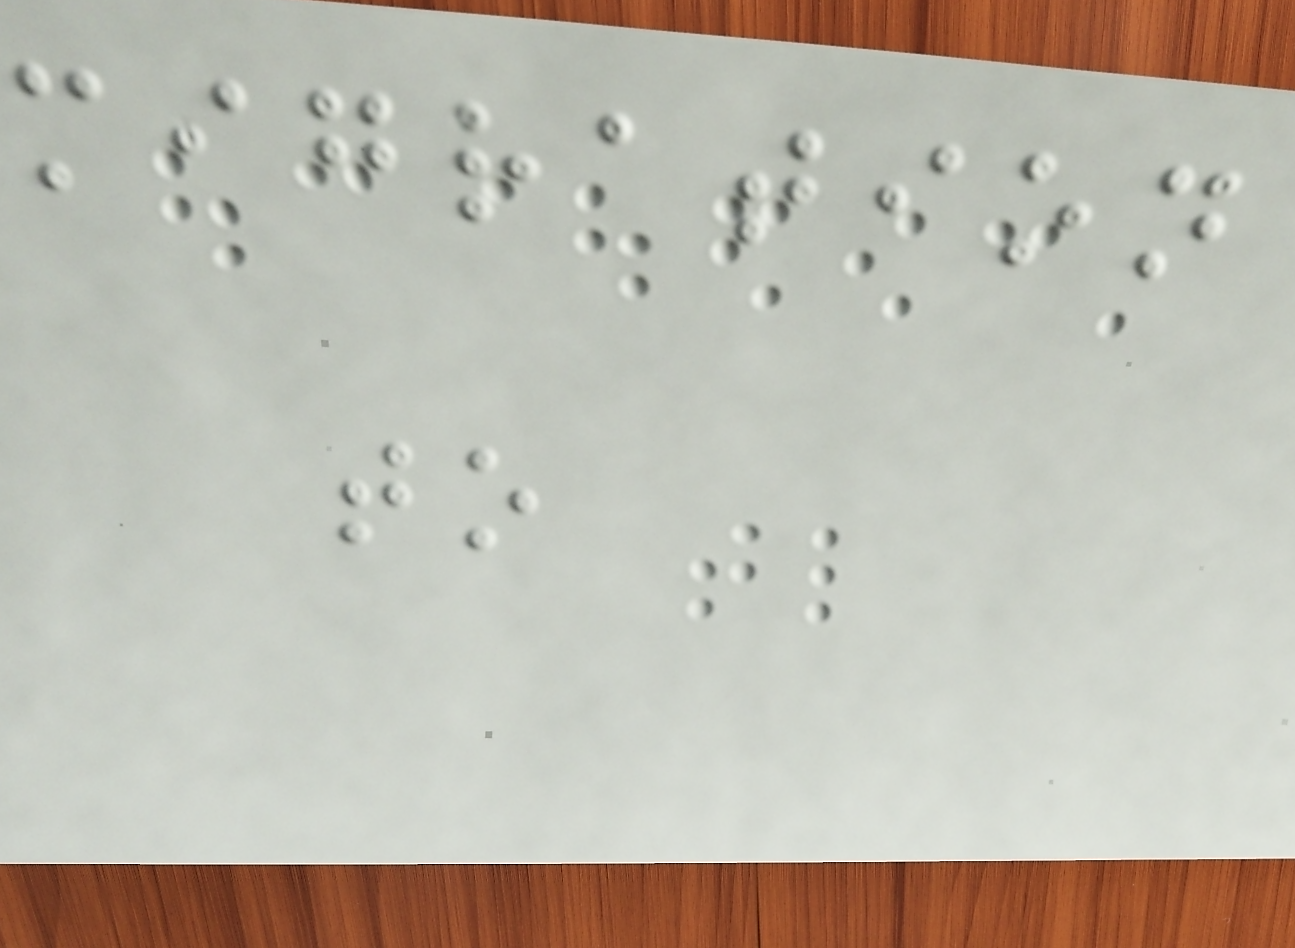migration
to
